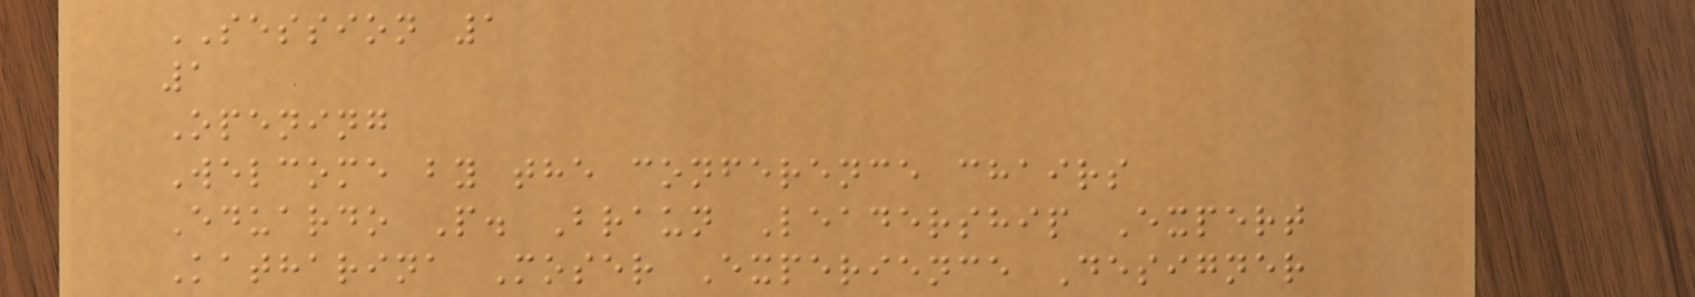SESSION 1
1
Opening
Welcome by the conference chairs
Eduardo P. Braun Leadership Expert
Katharina Moser Experience Designer
